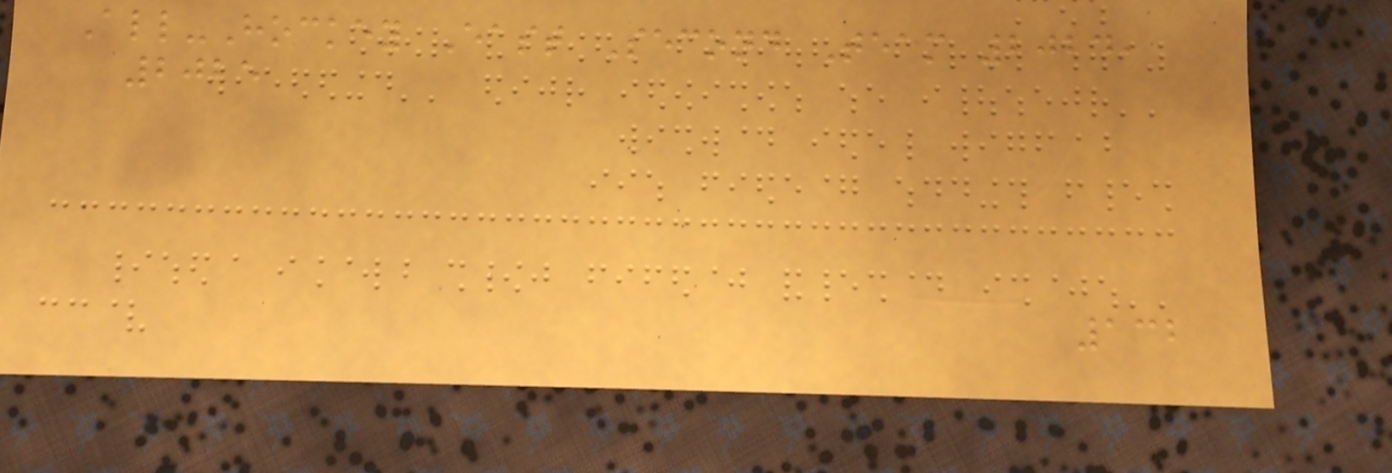All-Hockey East Second Team 2024,
2025
132
